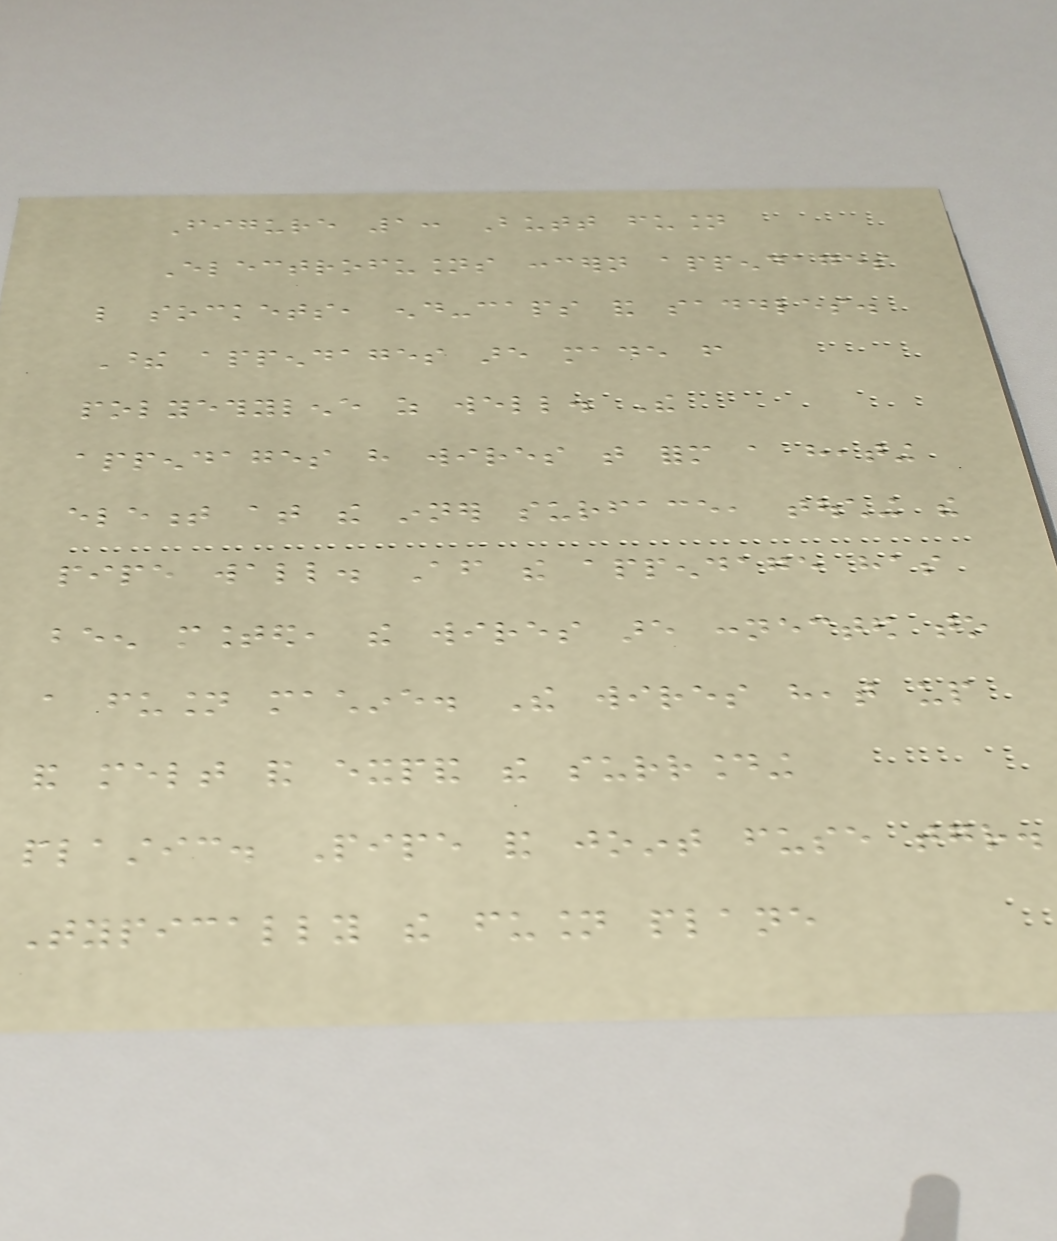Figure 1: Butt fusion
Electrofusions concern appendages
like sockets, end-caps and saddles.
These appendages are made from
polyethylene as well. The
appendages have wires that form a heating
element at the inner surface, touching the
pipe wall. After the appendage has
been mounted, the wires are connected to
a fusion machine. The wires heat up
and melt and expand the surrounding
plastic. Pipe and joint fuse together.
Typically the fusion plane
